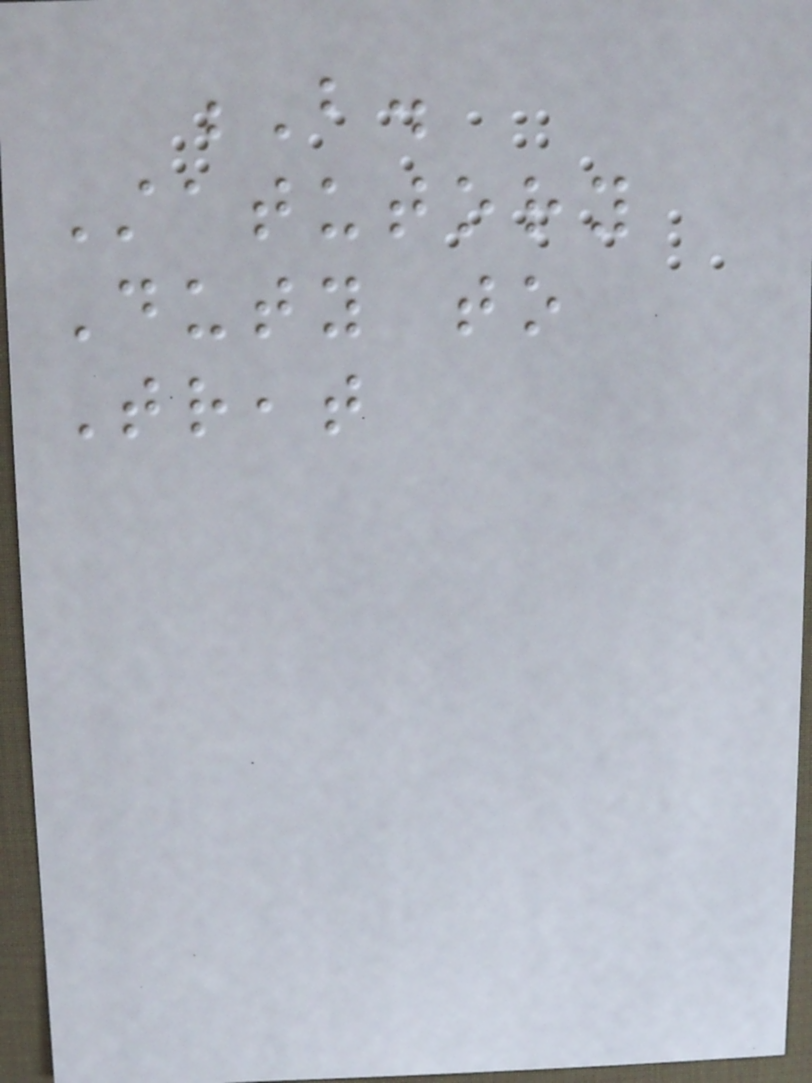B.
Statutory
Duty to
Treat
